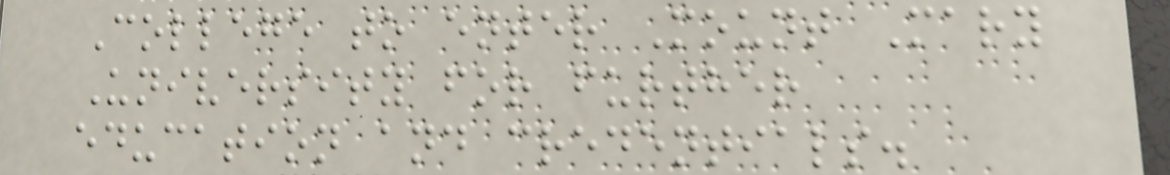College to enter Mount Mary
University for further
education and credentials.
